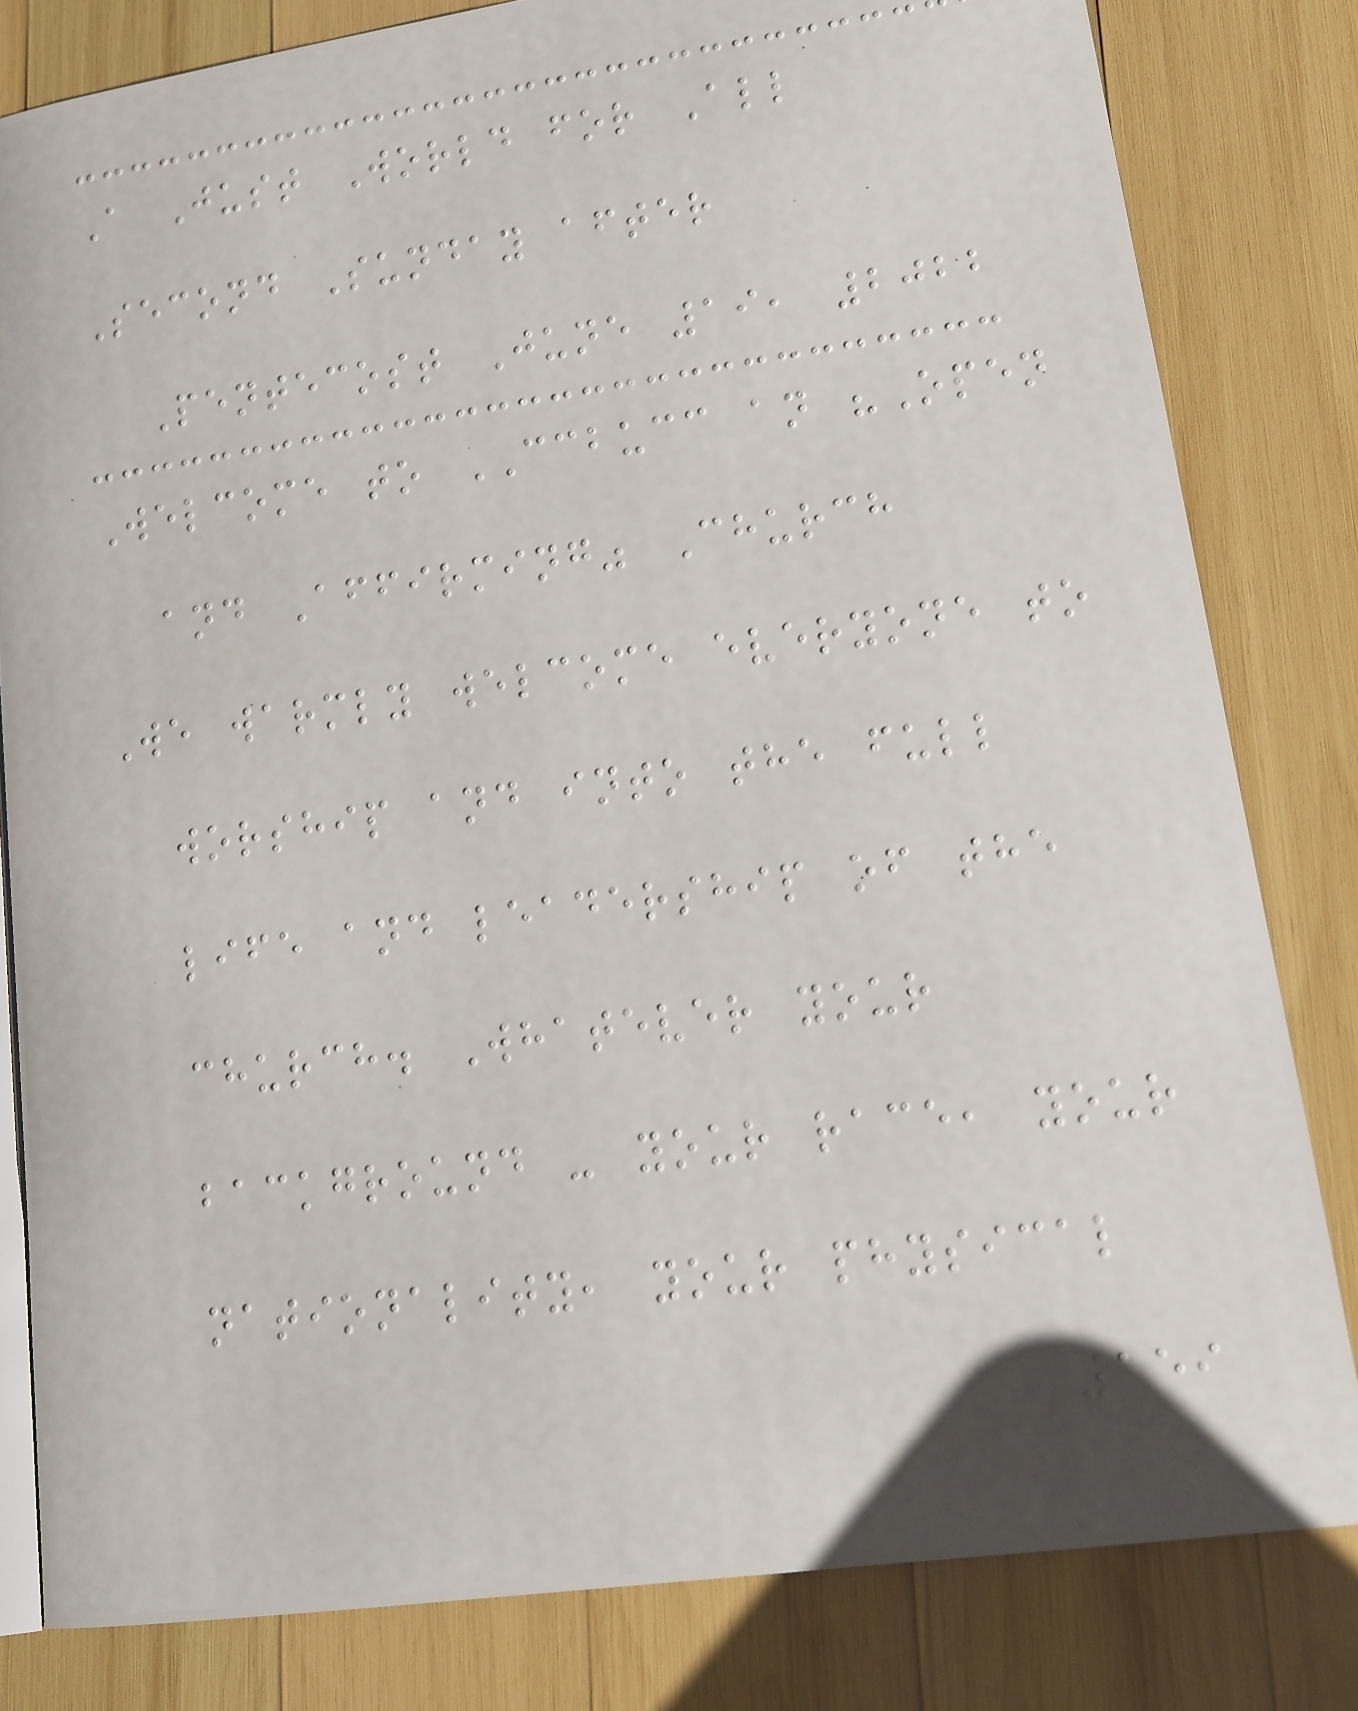A Just World for All
Second Sunday after
Pentecost June 19, 2022
Welcome to CCBUCC an "Open
and Affirming" Church
We warmly welcome everyone to
worship and into the full
life and leadership of the
church. Whatever your
background - your race, your
nationality, your physical
159
